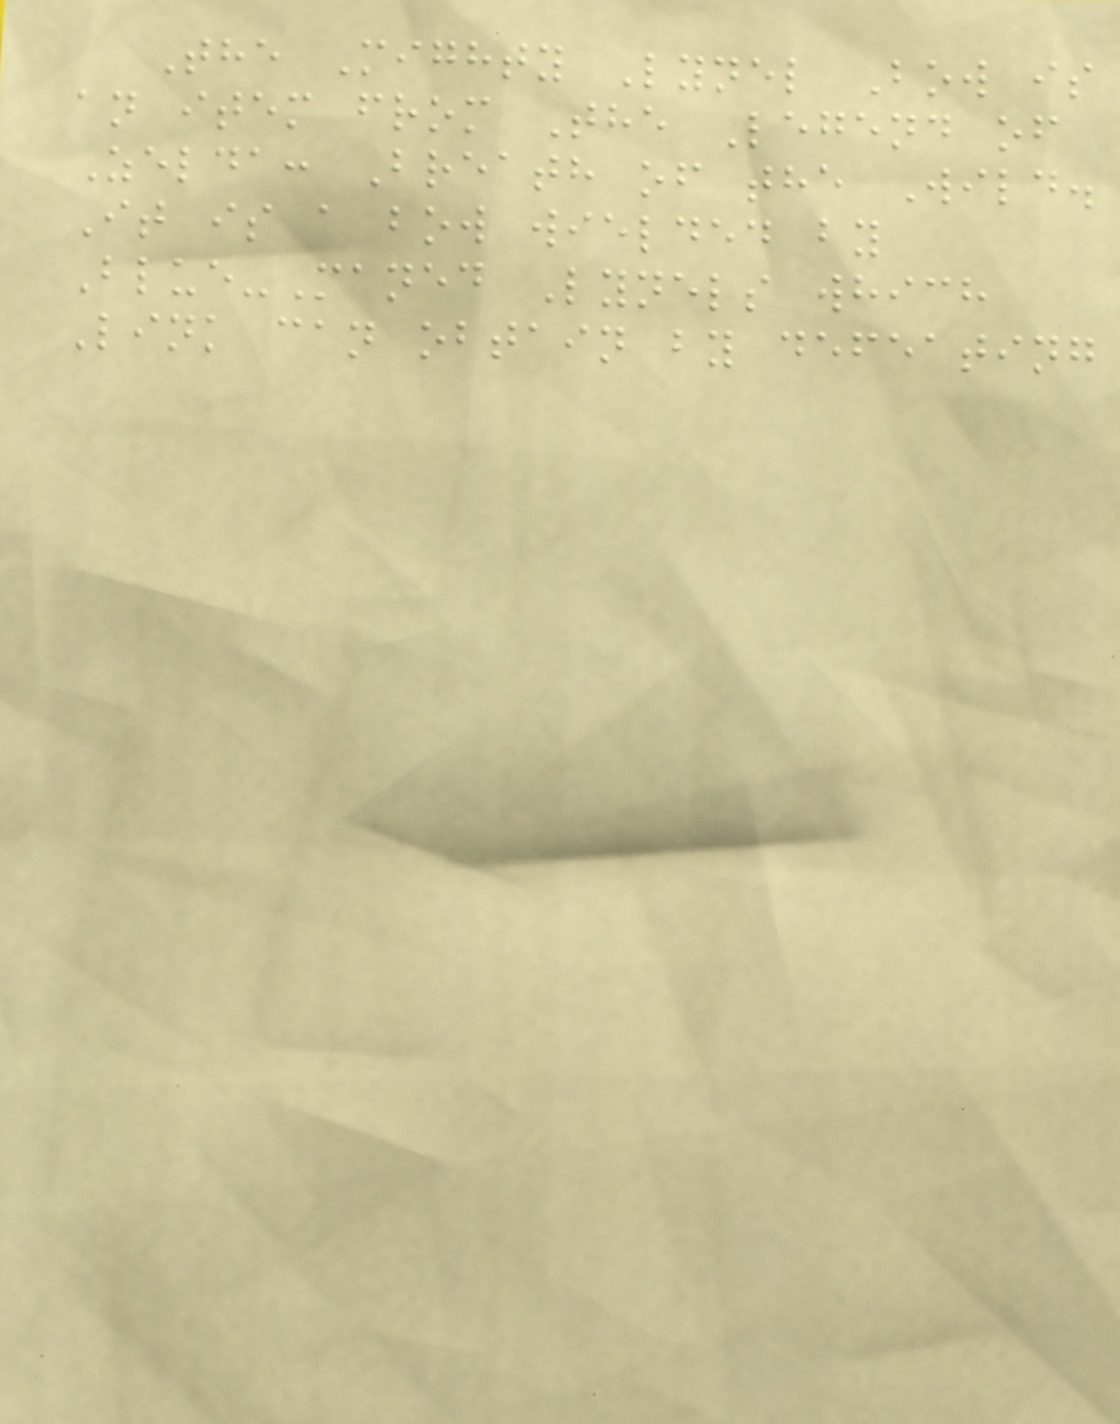The Mighty Lynel Bow is
an item from The Legend of
Zelda: Breath of the Wild.
It is a bow wielded by
Blue-Maned Lynels which
Link can obtain by defeating
